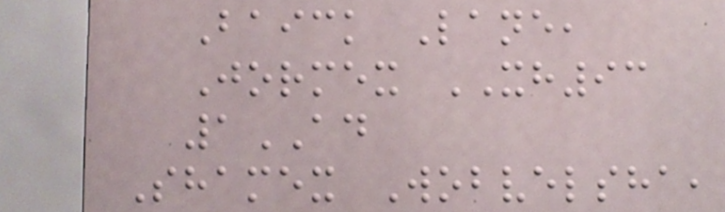Baick Lane,
Jormex XH93
1AD
Shamex Wobvelsha,
